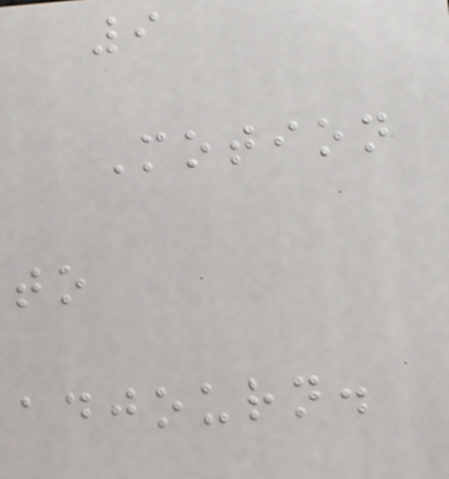9
Motion
to
adjourn.
